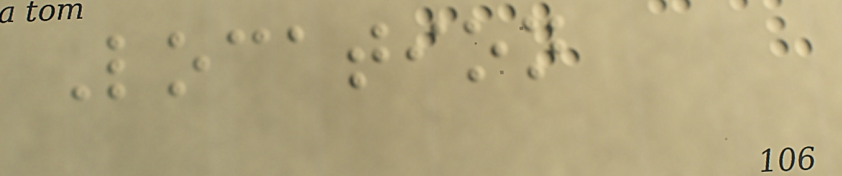Location
